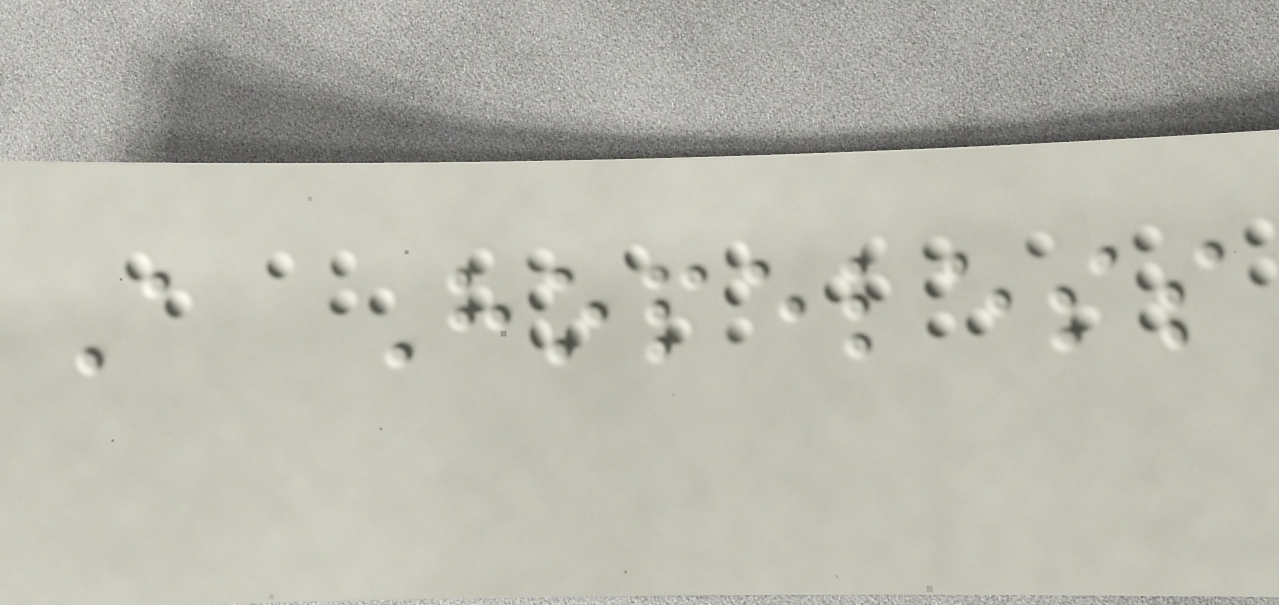A Hopeless
